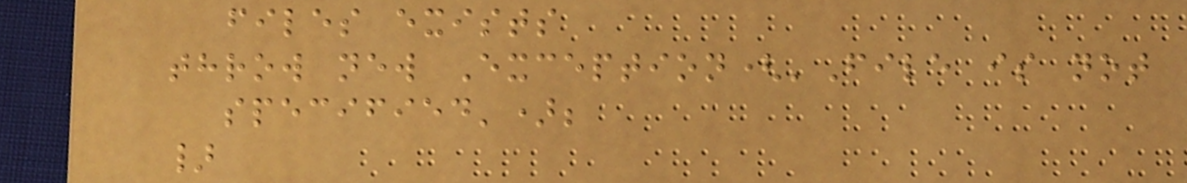files exists
throw new Exception('File is not
specified');
}
